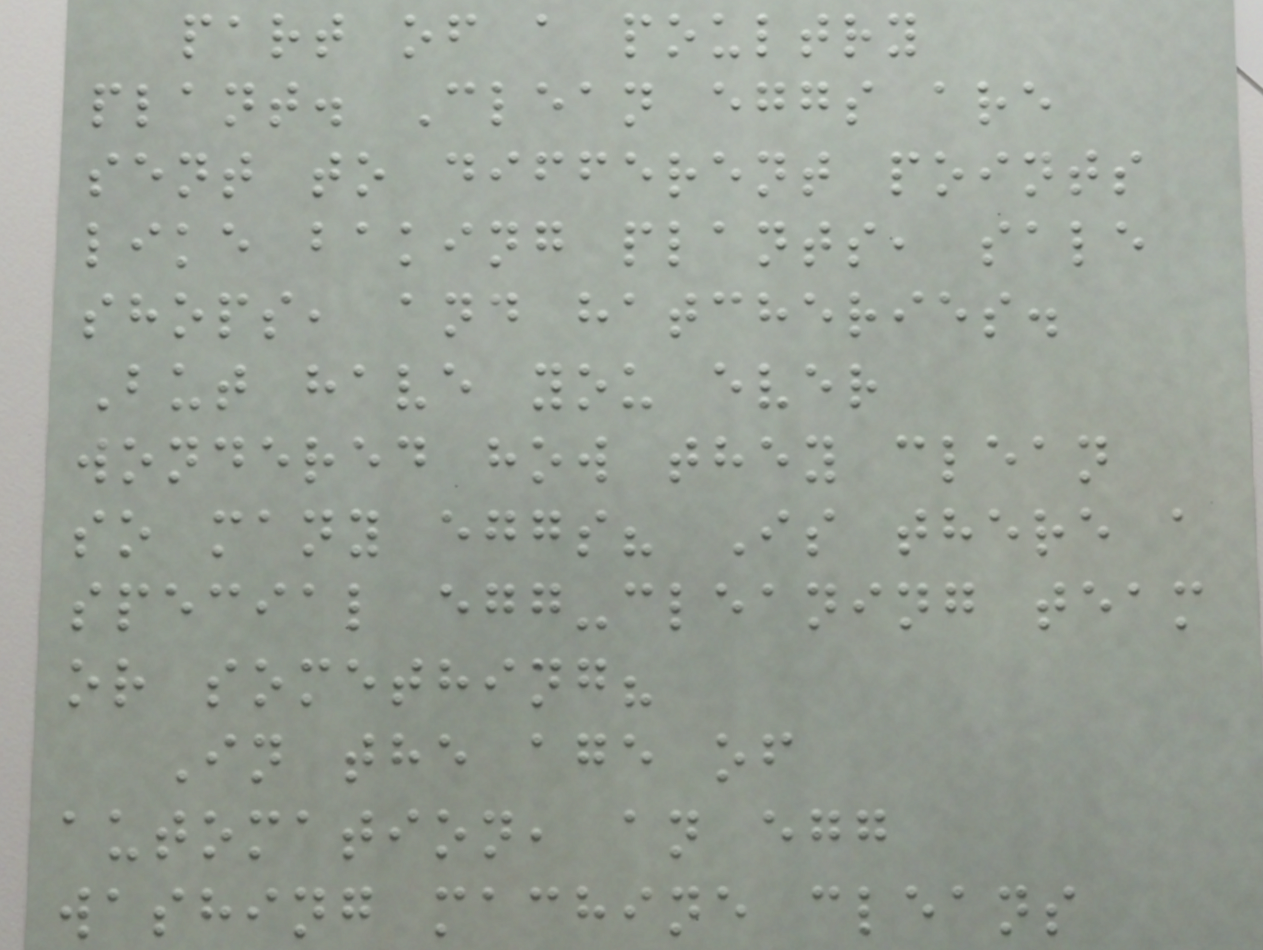part of a poultry
plant. Clean eggs are
sent to different points
like baking plants, sale
shops, and hatcheries.
But have you ever
wondered how they clean
so many eggs? Is there a
special egg-cleaning team
or something?
In the age of
automation, an egg
washing machine cleans
